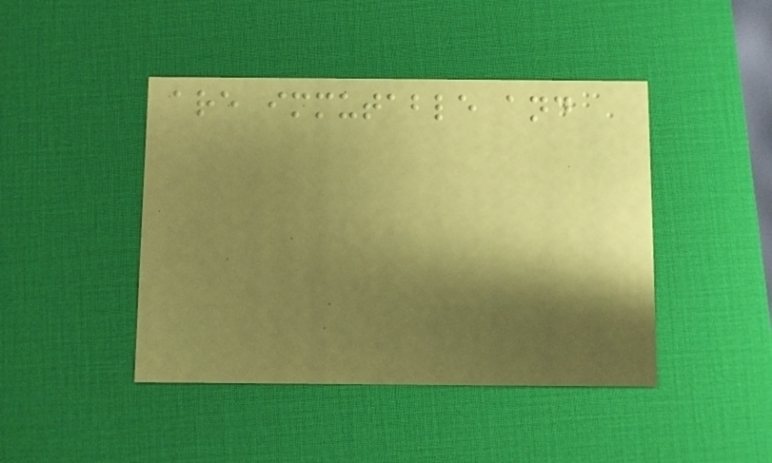are immutable and
